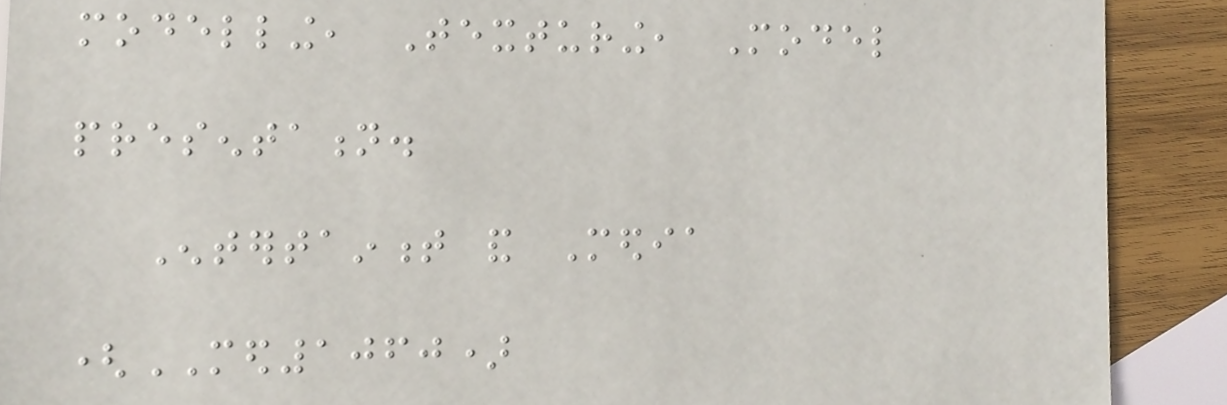modelling, Texturing, Model
presentation.
Entertainment and Media
(MED1060)
